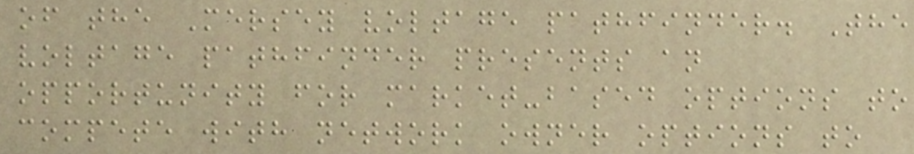of the Mersey voltage pathfinder. The
voltage pathfinder presents an
opportunity for market-based options to
compete with network owner options to
